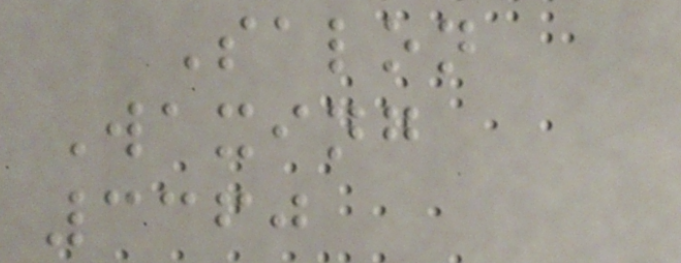Salon
Waxing
3360
